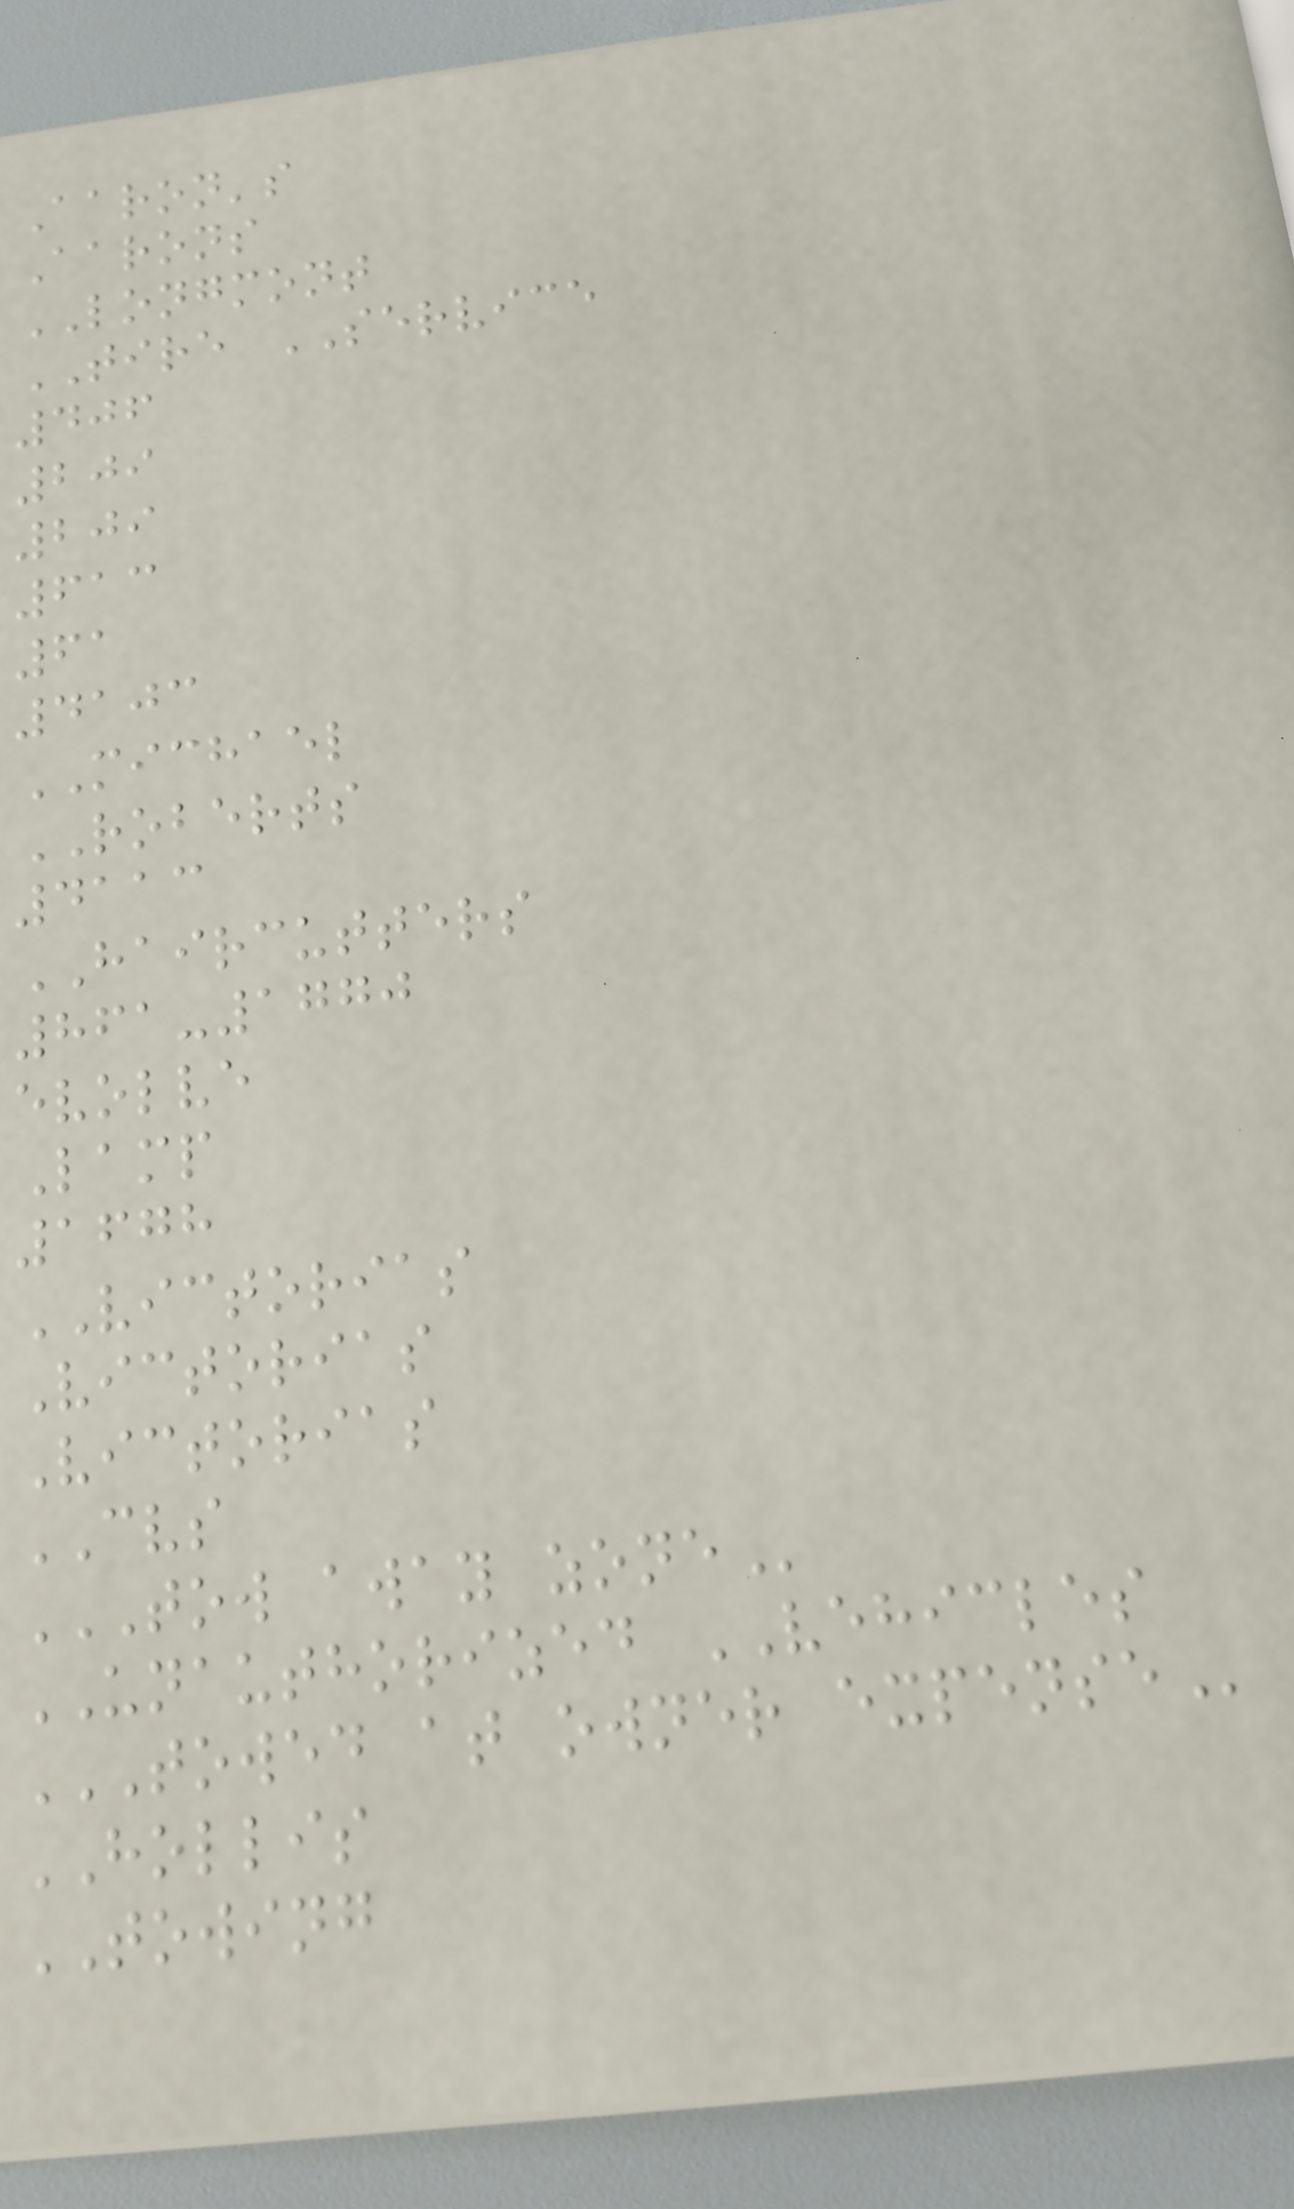Aaron's
Aarons
LONGMONT
TIRE SERVICE
406
209
209
613
61
4103
MICHAEL
ROBERTS
4113
HAIRCUTTERS
861-1770
evolve
Lamp
1678
VICTORIAS
Victorias
Victorias
CVS
TOW AWAY ZONE
UNAUTHORIZED VEHICLES
TOWED AT OWNER EXPENSE
HOLLIS
TOWING
